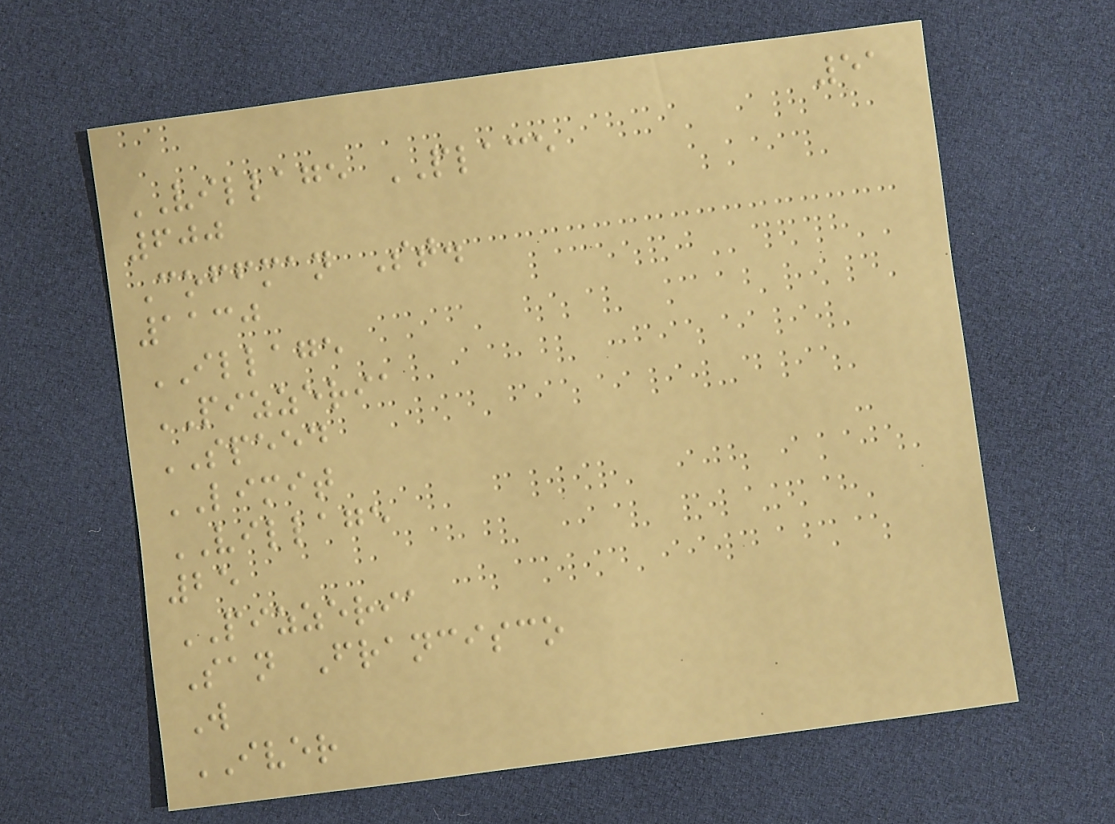51
VILLAGE PLACE
600
Coffman St.
1130
ILLAGE
PIZZERIA
SPEED
LIMIT
VILLAGE
25
PIZZERIA
San Francisco
W
IVER
